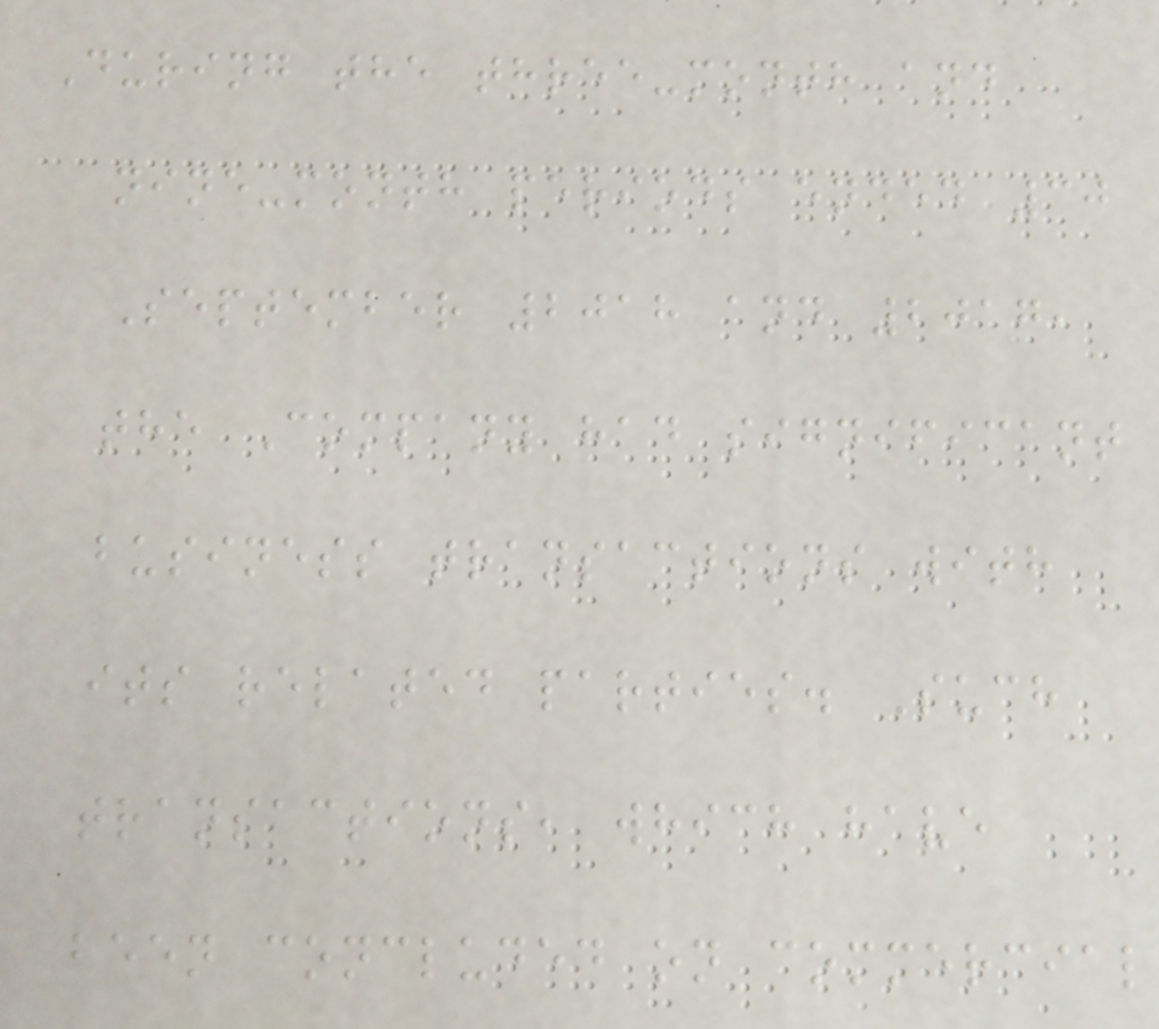During the three-month and
nine-month periods ended 30
September 2018 and 2017,
the Company had significant
business transactions with
its related parties. Such
transactions, which have
been concluded on commercial
